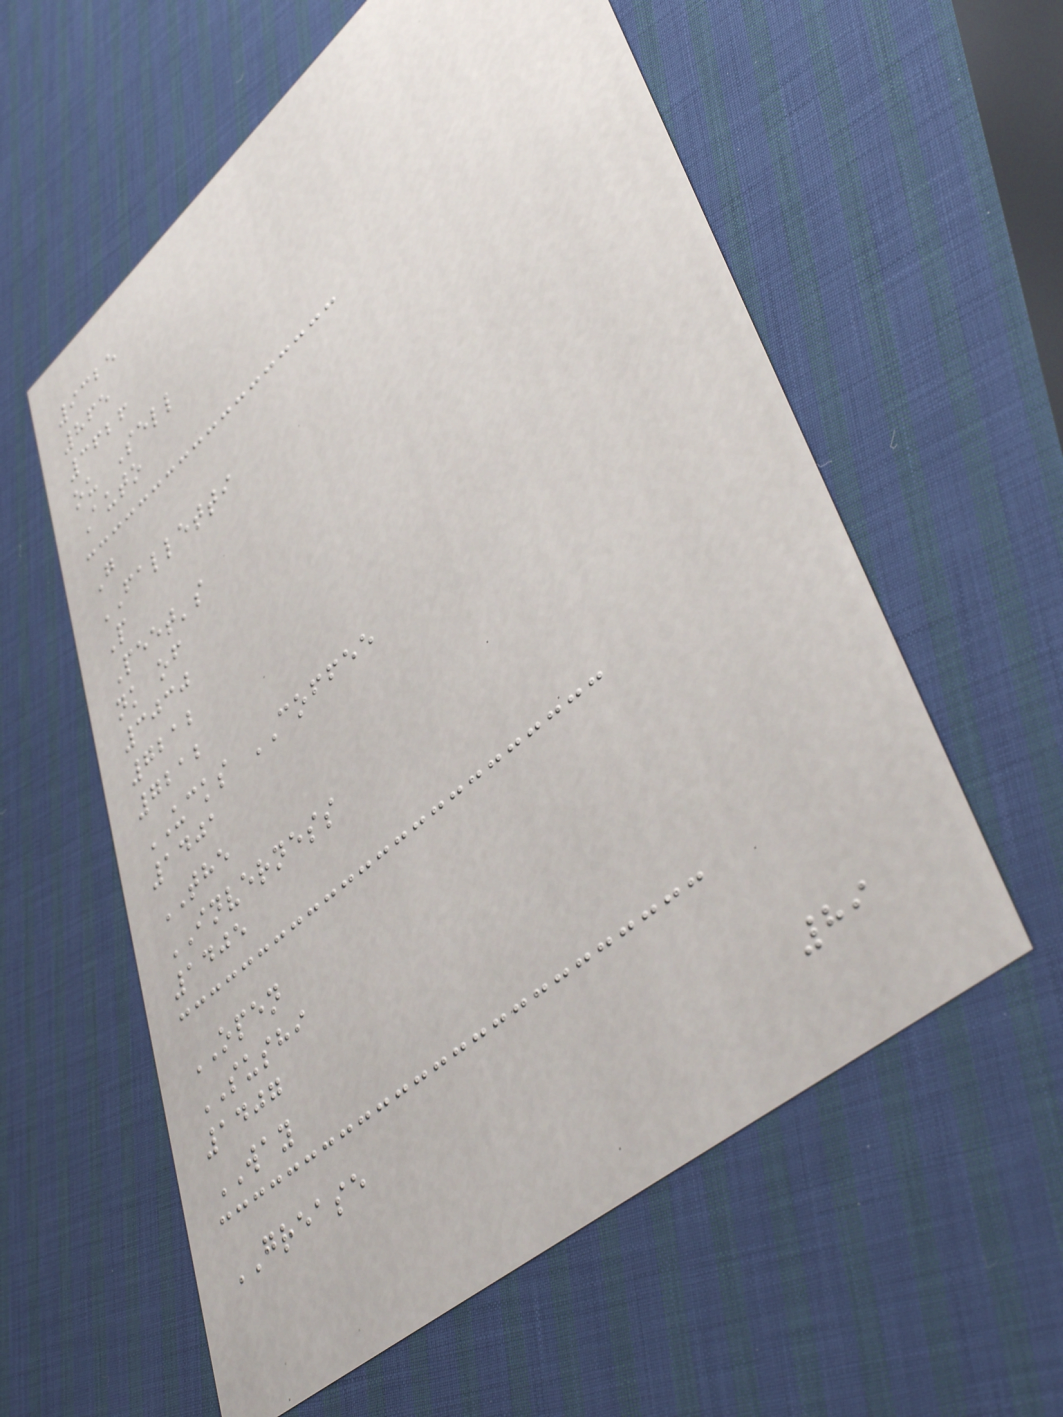9325
865
3626
ou Sell
Auto
G
FALLETTI
P
Peet's
nk of
3030
7212
7212
UCKS COFFEE
1401
THE
INVERNESS
1405
OPEN
SUSHI
1407
WAY
GREASE
89
